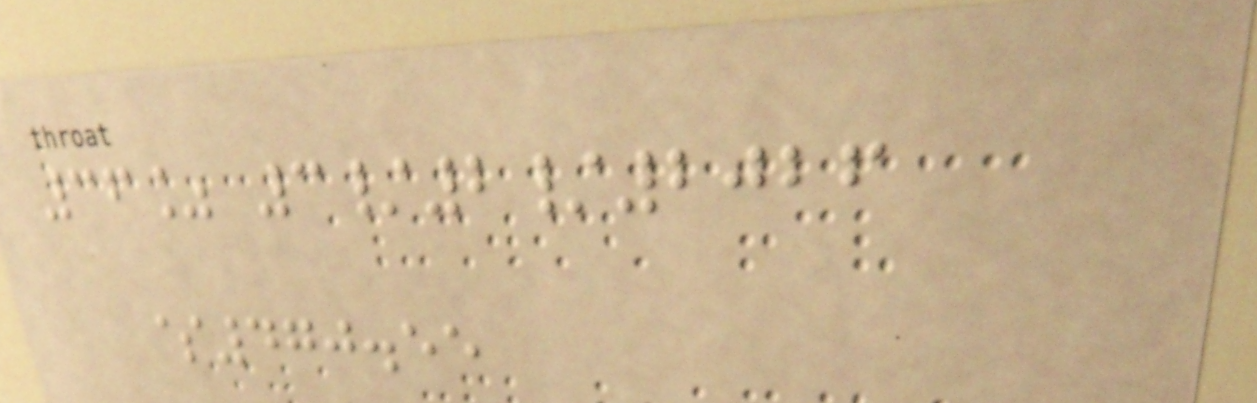36% 3/2/2026
$470.55
